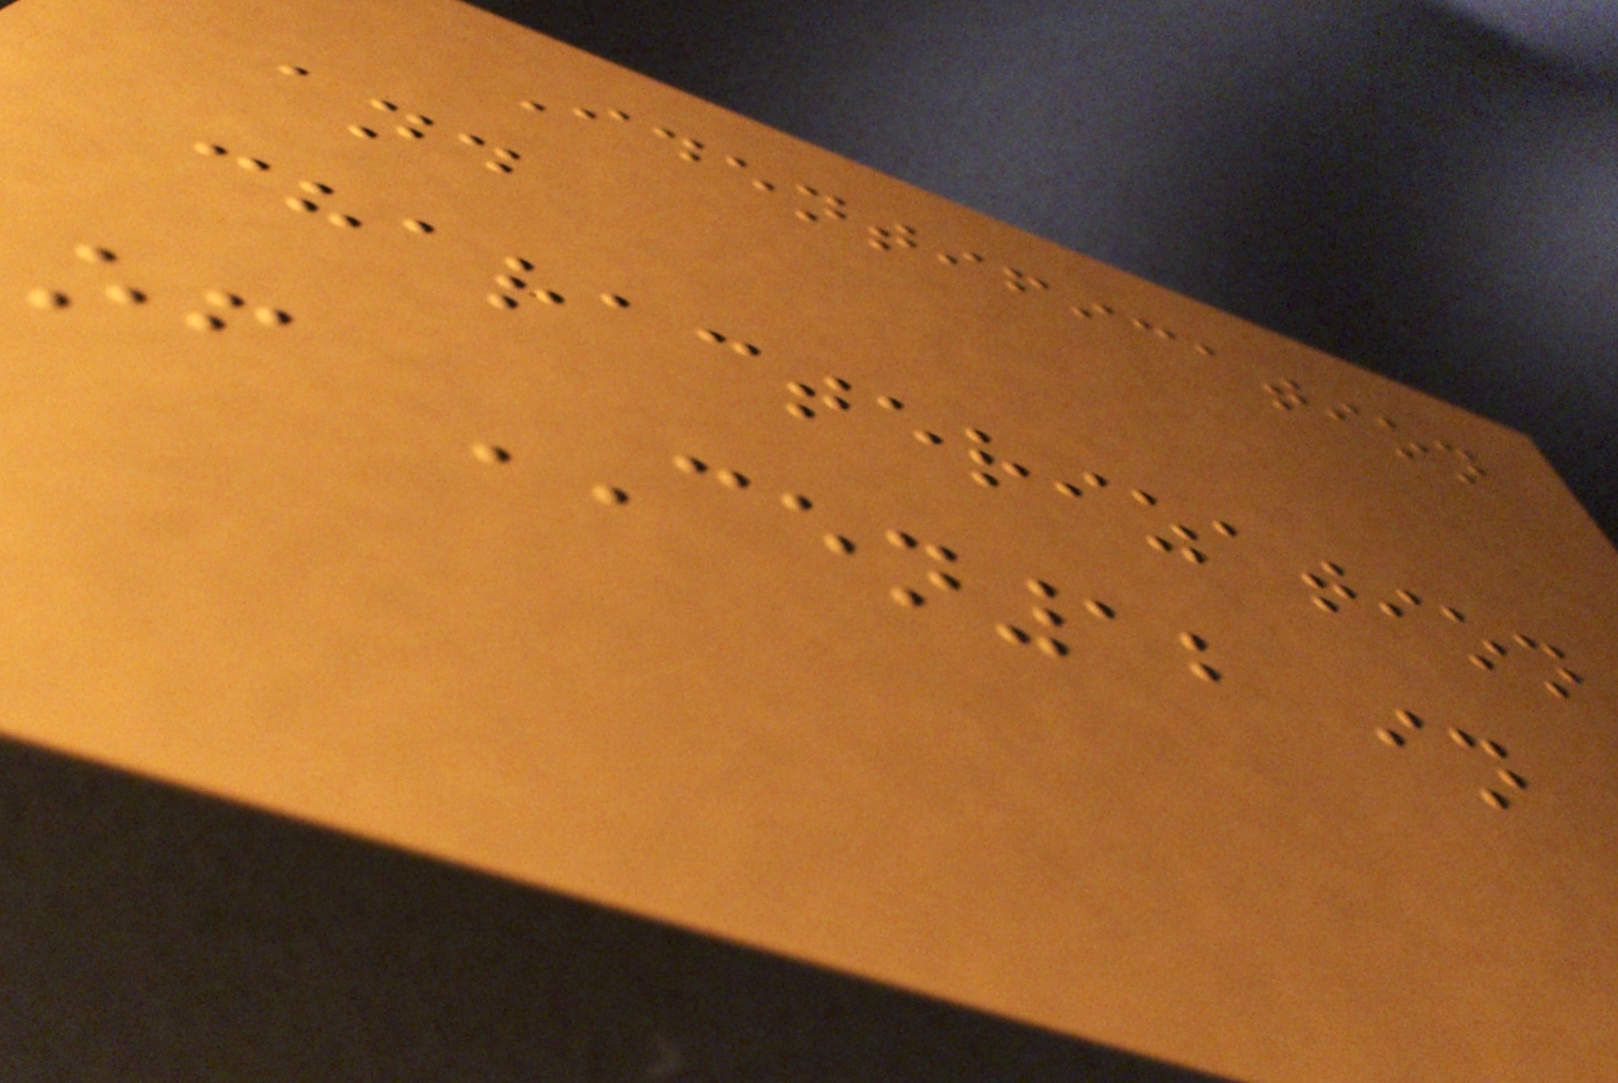Identification
and
characterization
of CEN12 in
